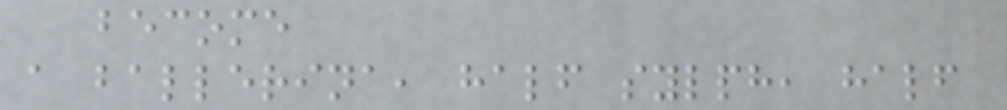become
a ballerina, half sylph, half
